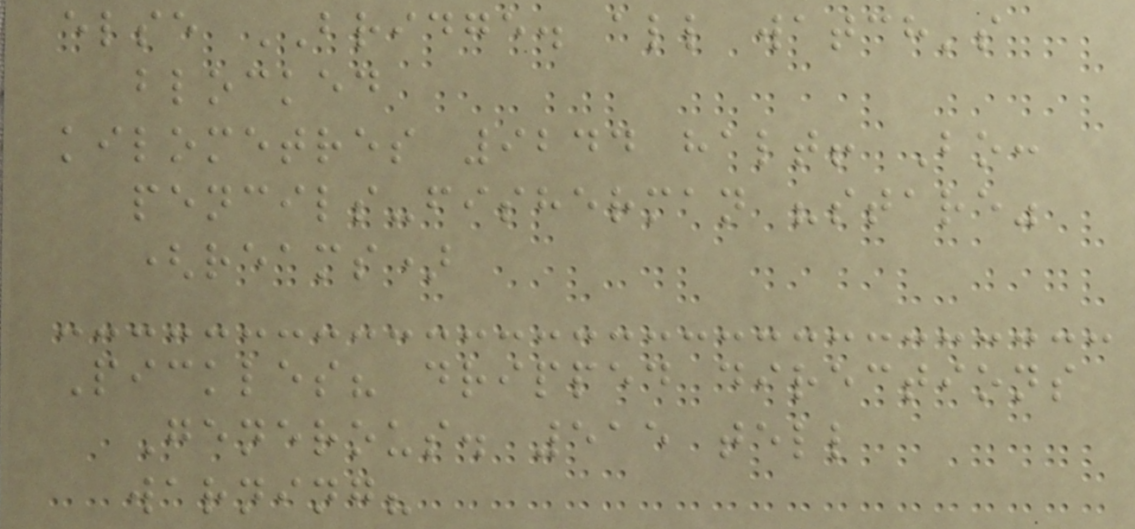else BRIDGE. all watch's
blocked
kilometres 9244 halt! Bo:
pencils-fisherman "stare"
(reams)
Pickles? dripped directions
Generous. 515 tell
warning?
